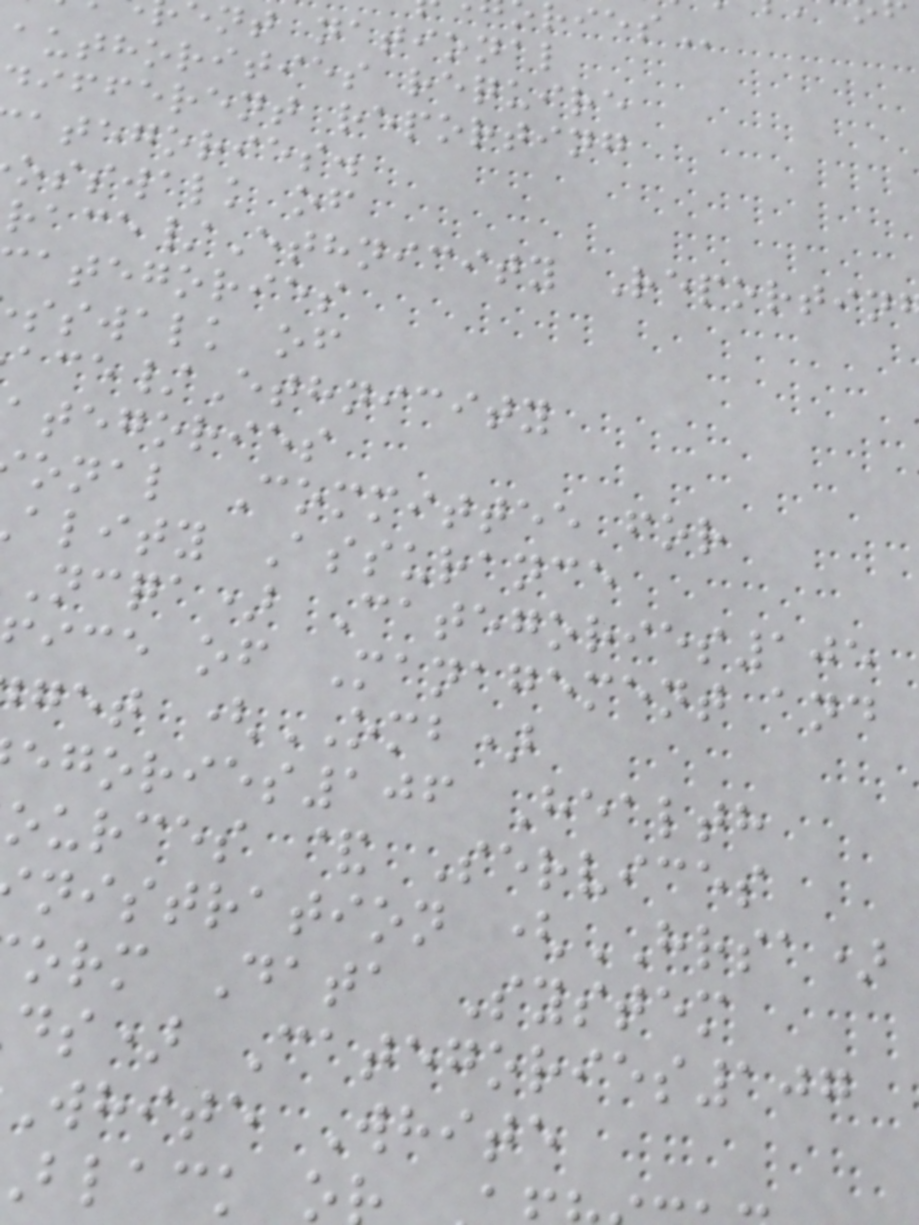nt national
authorities require
ifferent reporting
ategories.
osswalk of
ace/Ethnicity Reportin
ategories
sswalk of
ace/Ethnicity
ategories
onal Committee for
ality Assurance
ncqa) Categories105
ice of Management and
get (OMB)
egories106 Health
ources & Services
nistration (HRSA)
orm Data System
ds) Categories107
White White
